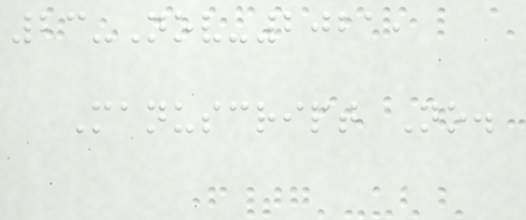23-Nov-2021,
Manuscript No.
